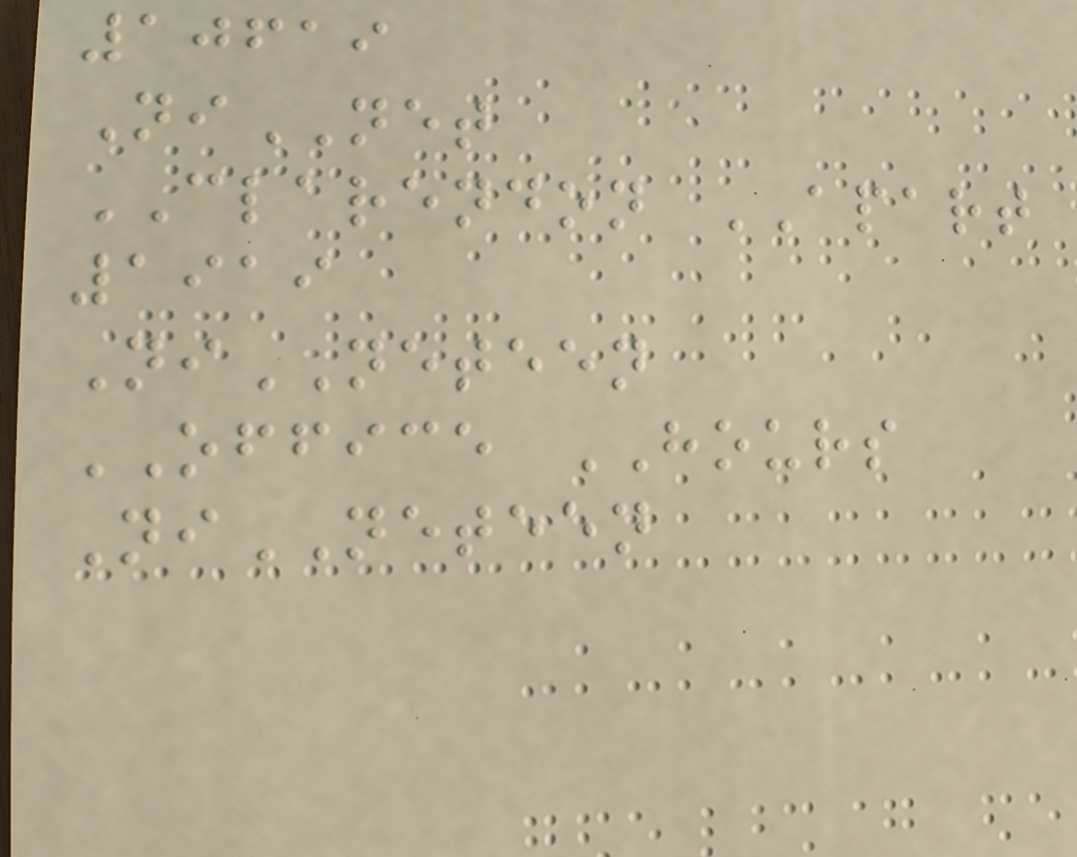10619
NiNET
CLARENDON APART
1919
NiNETEEN
OFFICE HOURS
NiNETEEN
